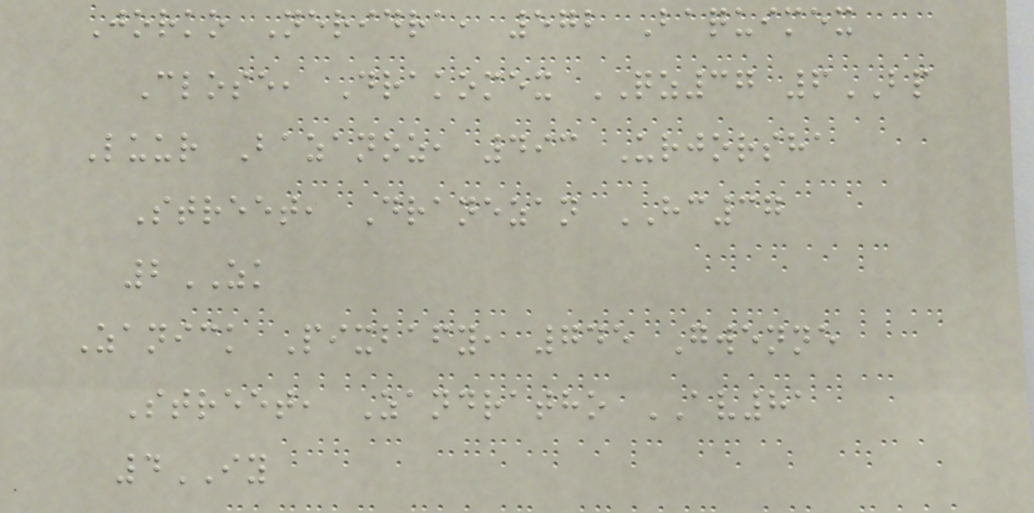Jorko Neridra, 572 Baquimex
Close, Drakomex QZ37 6BP
Luur Bazanoz, 493 Urjorsha
Street, Dranezan HC37
2ZK
Zanick Pixbafy, 745 Gwenne
Street, Zandratho AV81
4IY
